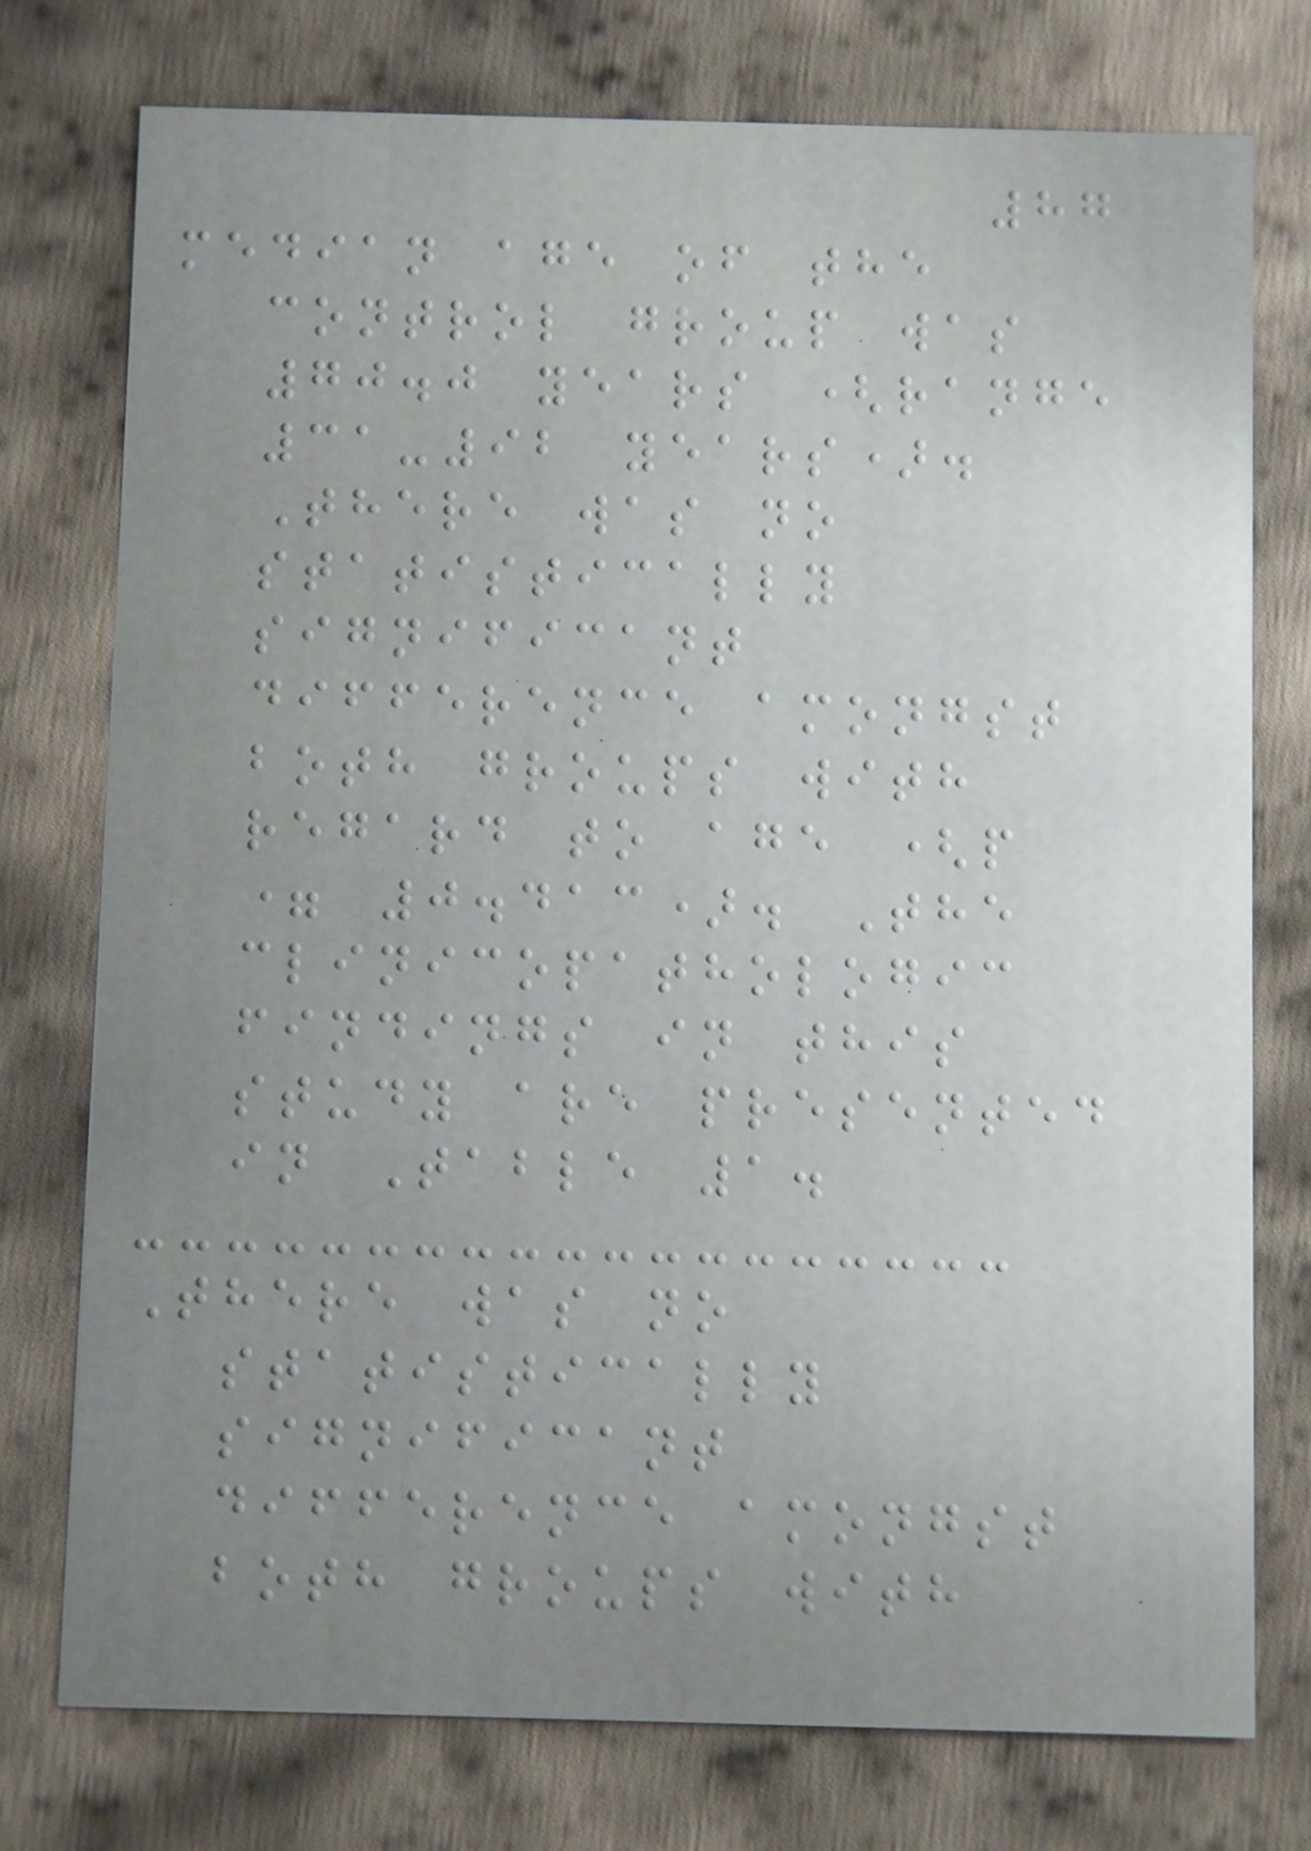87
median age of the
control group was
70.0 years (range
31-92 years).
There was no
statistically
significant
difference amongst
both groups with
regard to age (p
= 0.413). The
clinicopathologic
findings in this
study are presented
in Table 1.
There was no
statistically
significant
difference amongst
both groups with
